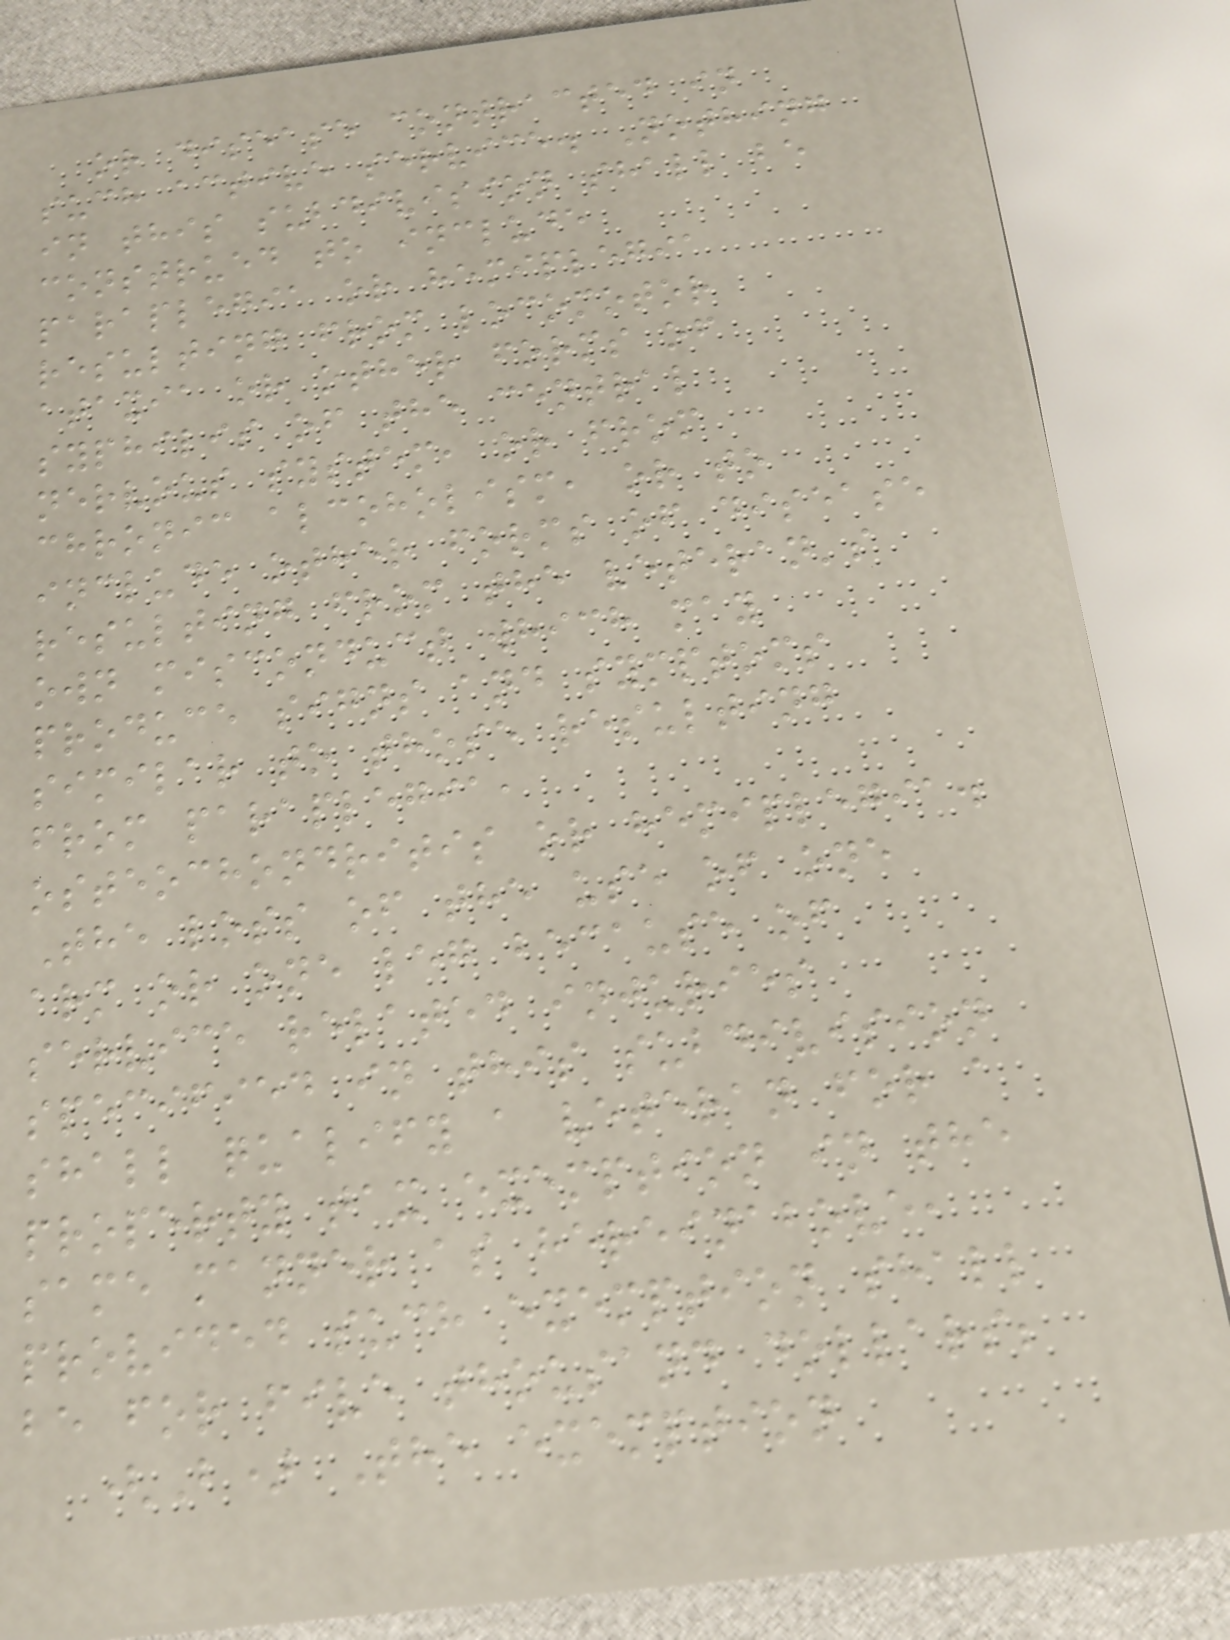or disease contracted in
such active service. Nothing
in this subdivision shall be
construed to include
paraplegia or hemiplegia
resulting from locomotor
ataxia or other forms of
syphilis of the central
nervous system, or from
chronic alcoholism, or to
include other forms of disease
resulting from the veteran's
own misconduct which may
produce signs and symptoms
similar to those resulting
from paraplegia,
osteochondritis or hemiplegia.
The loss of the use of one
arm or one leg because of
service related injuries
specified in this subdivision
shall qualify a veteran for a
property tax exemption in the
same manner as hereinabove,
provided such exemption shall
be for five thousand dollars;
(B) The exemption
